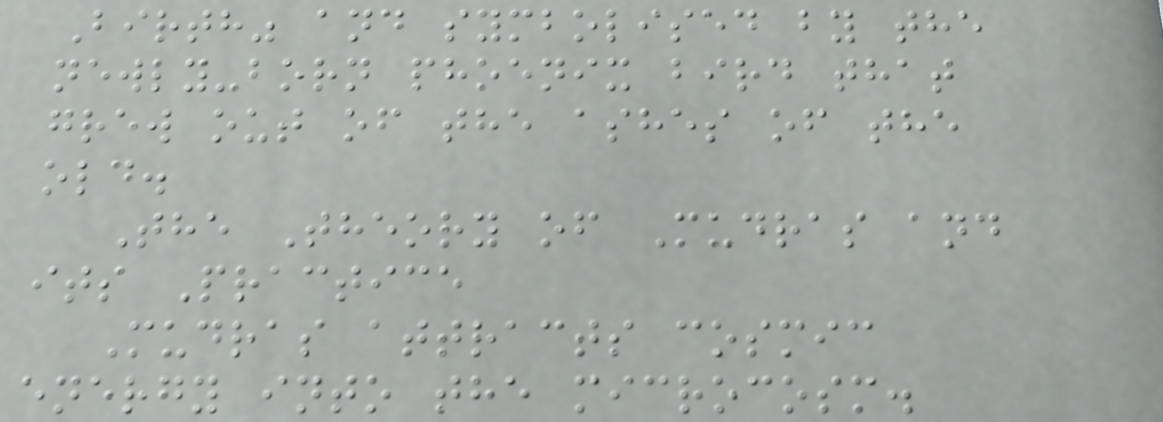Birth" and symbolised by the
newly-born phoenix bird that
grew out of the ashes of the
old.
The Theory of Mudras and
its Practice
Mudras attracts cosmic
energy into the microcosm.
